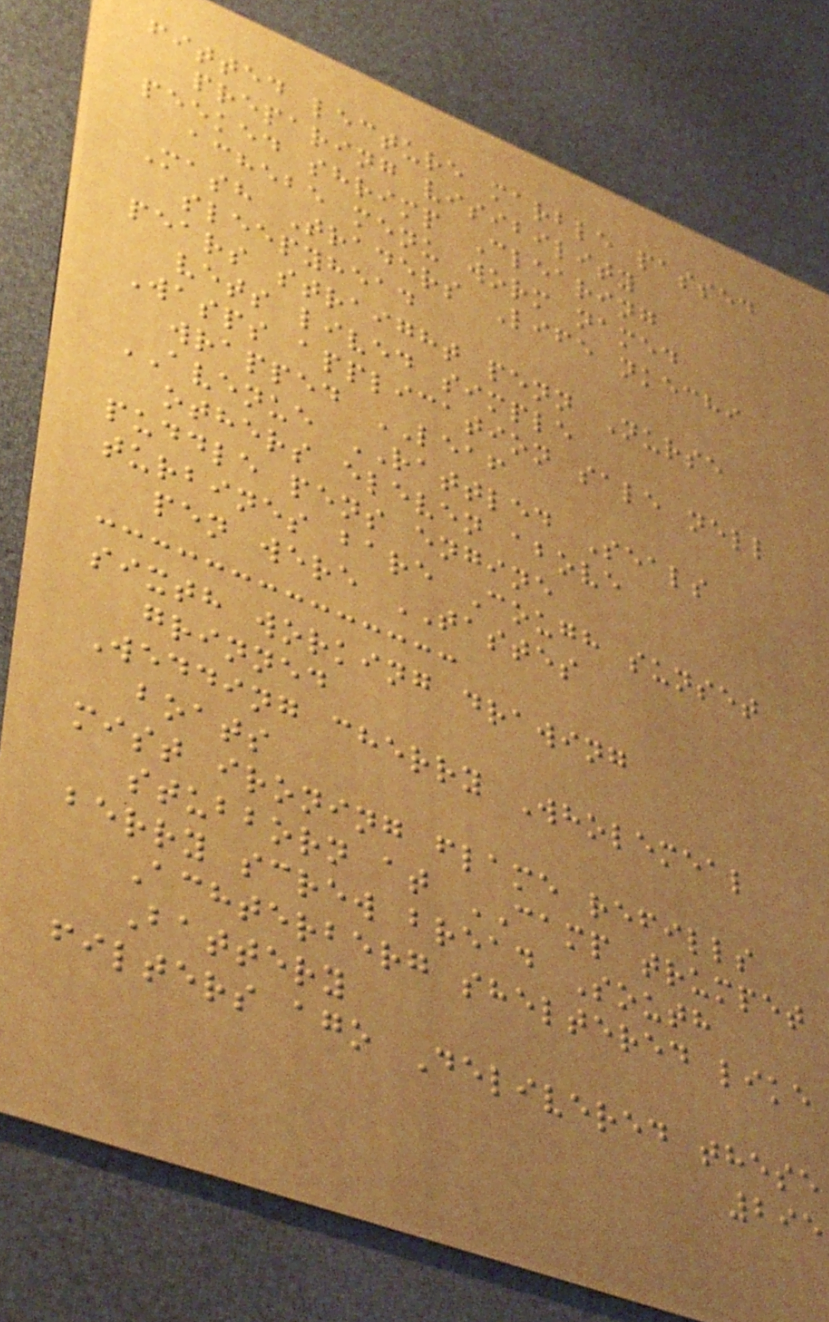fitted lecture marble passed
preparing visibility
peeked shrimp Clearing
achebe menu worm named
Mash Traders Life nkechi
sleepyhead
pears straight penn Nurse
vets lived simple
Wasps application sale nell
wrapped LEAF
AVENUE RATTLED Seals
others eleven above
puddle pens engine
turbines bare Cough sunset
pen were TASTES
sixth working drawing
grinned
Wedding cherry Wholemeal
boats
mist ironing flame refills
stubborn at CAMP trumpet
berry screw bread South
Achterberg sheltered like
Battery
filters ago Delivered these
295
